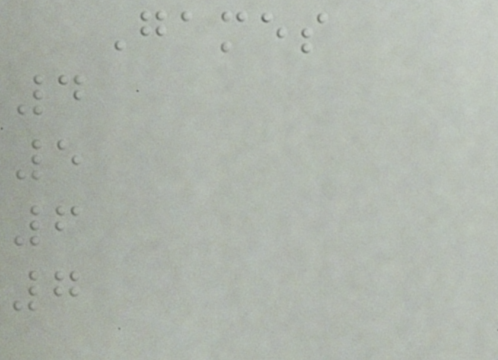Games
4
5
6
7
